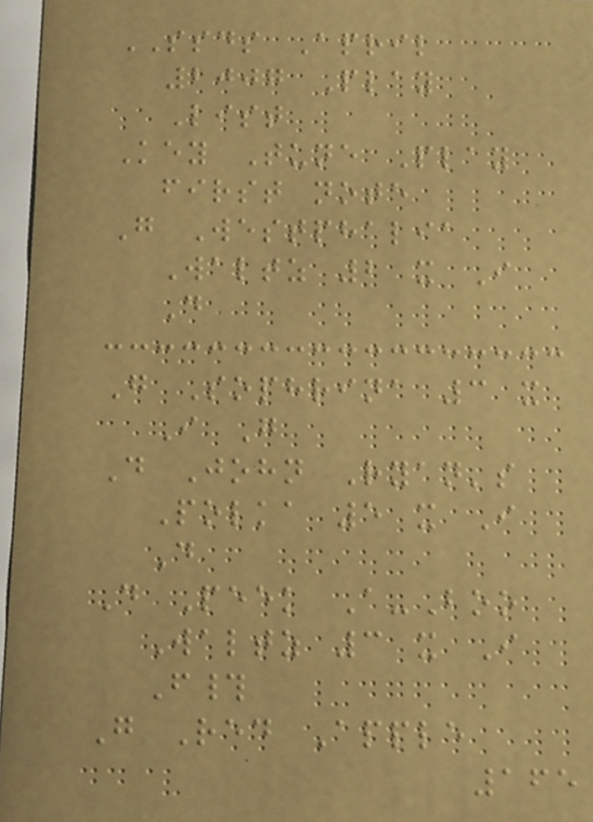SSDS April
2007 Play
List
Key Tune Play
first note
G Westphalia
Waltz 2 x I
D
G Sophrina 3 x
I G
D John Ryan's
Polka 5 x I
D
D Peek A-Boo
Waltz 3 x I
F#
G Red Apple
165
